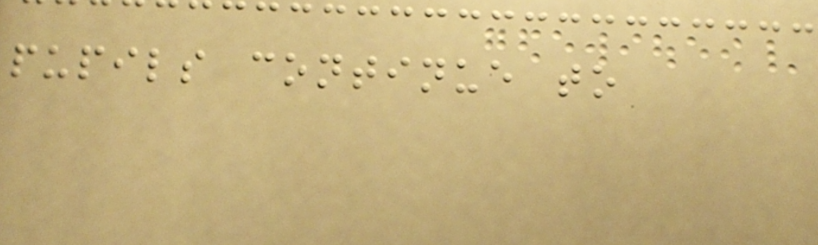pupils continue to
